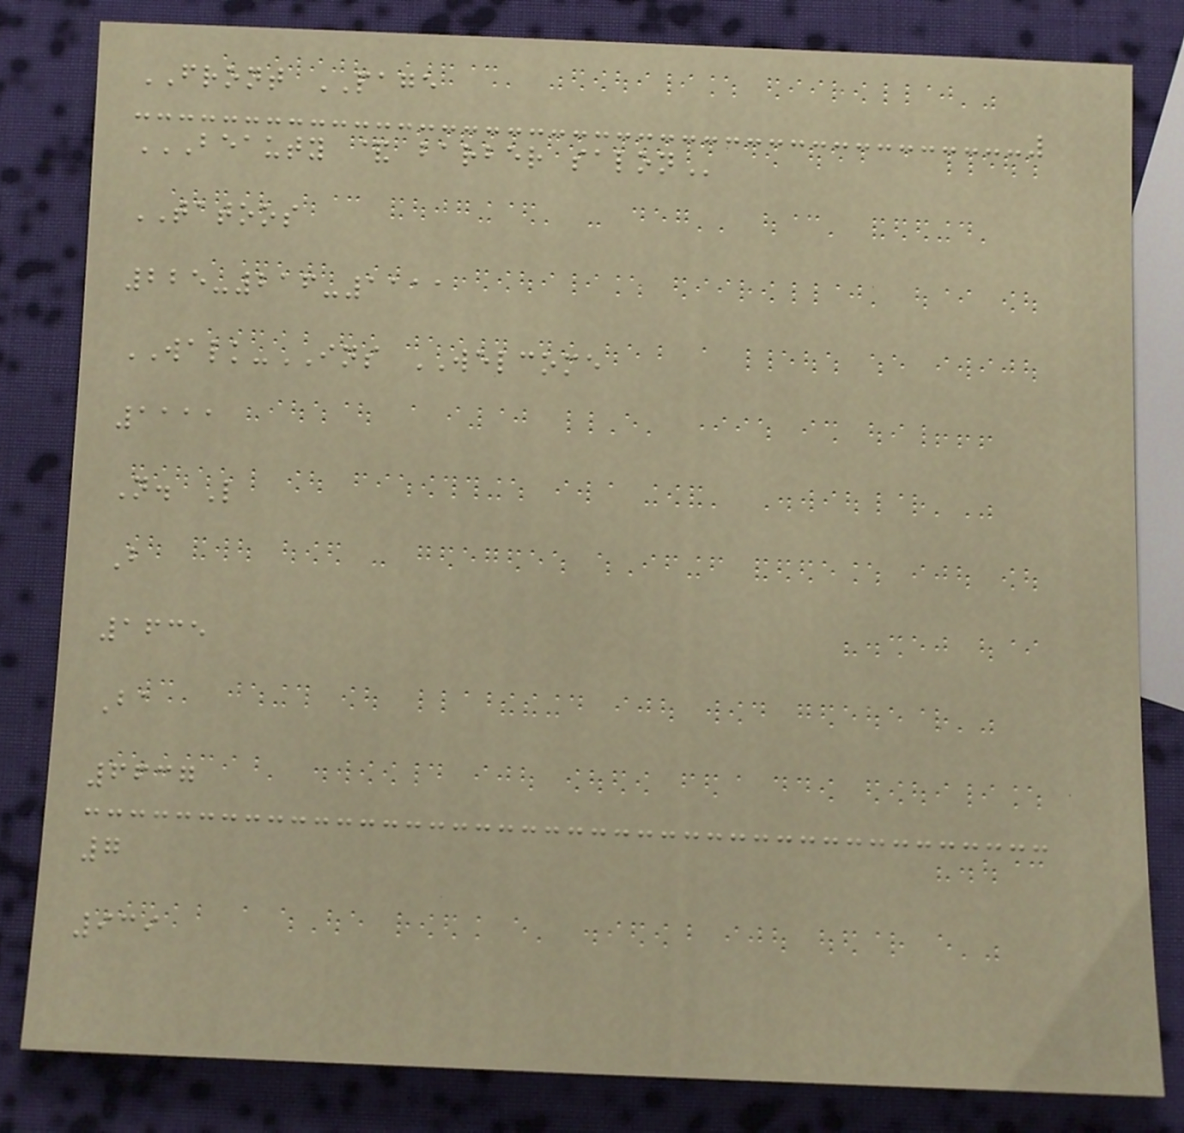FRONT PAGE
BEAUTY & BARBER SALON
TATOOS
225-216-1111
WALK-INS WELCOME
1111
N. L
B
1635
Ba
6637
7
939
